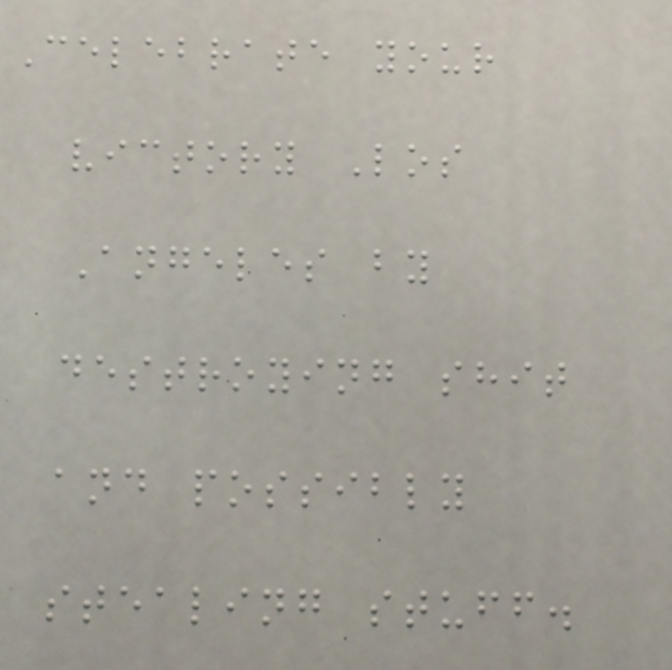Celebrate your
victory Los
Angeles by
destroying shit
and possibly
stealing stuff.
